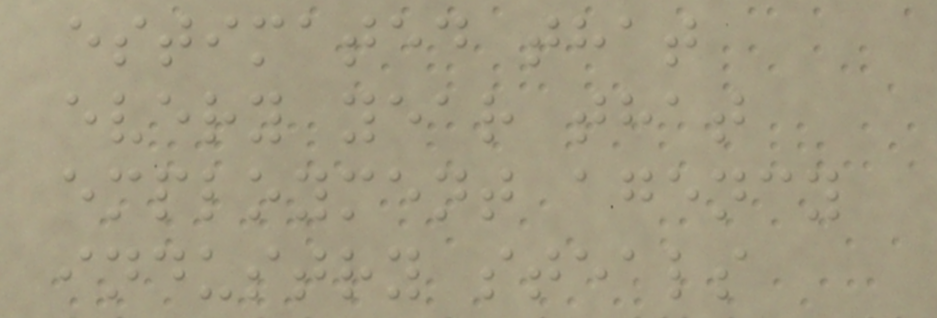estimated that
every year that
employment agency
industry steals
